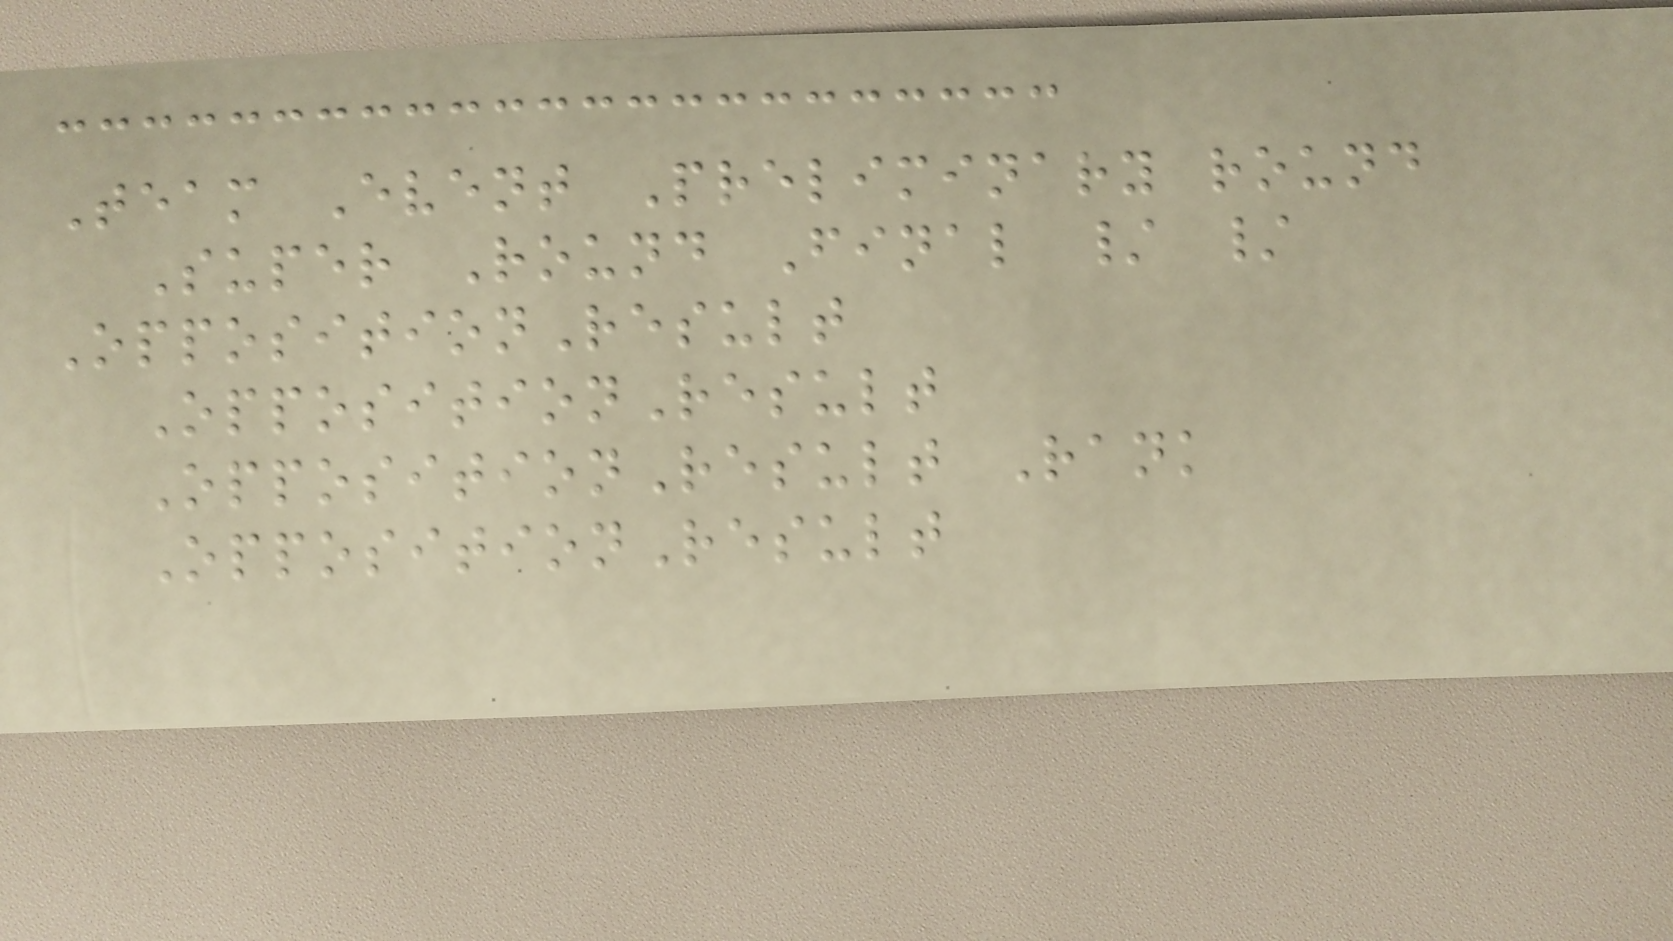Team Event Preliminary round
Super Round Final / /
OppositionResult
OppositionResult
OppositionResult Rank
OppositionResult
